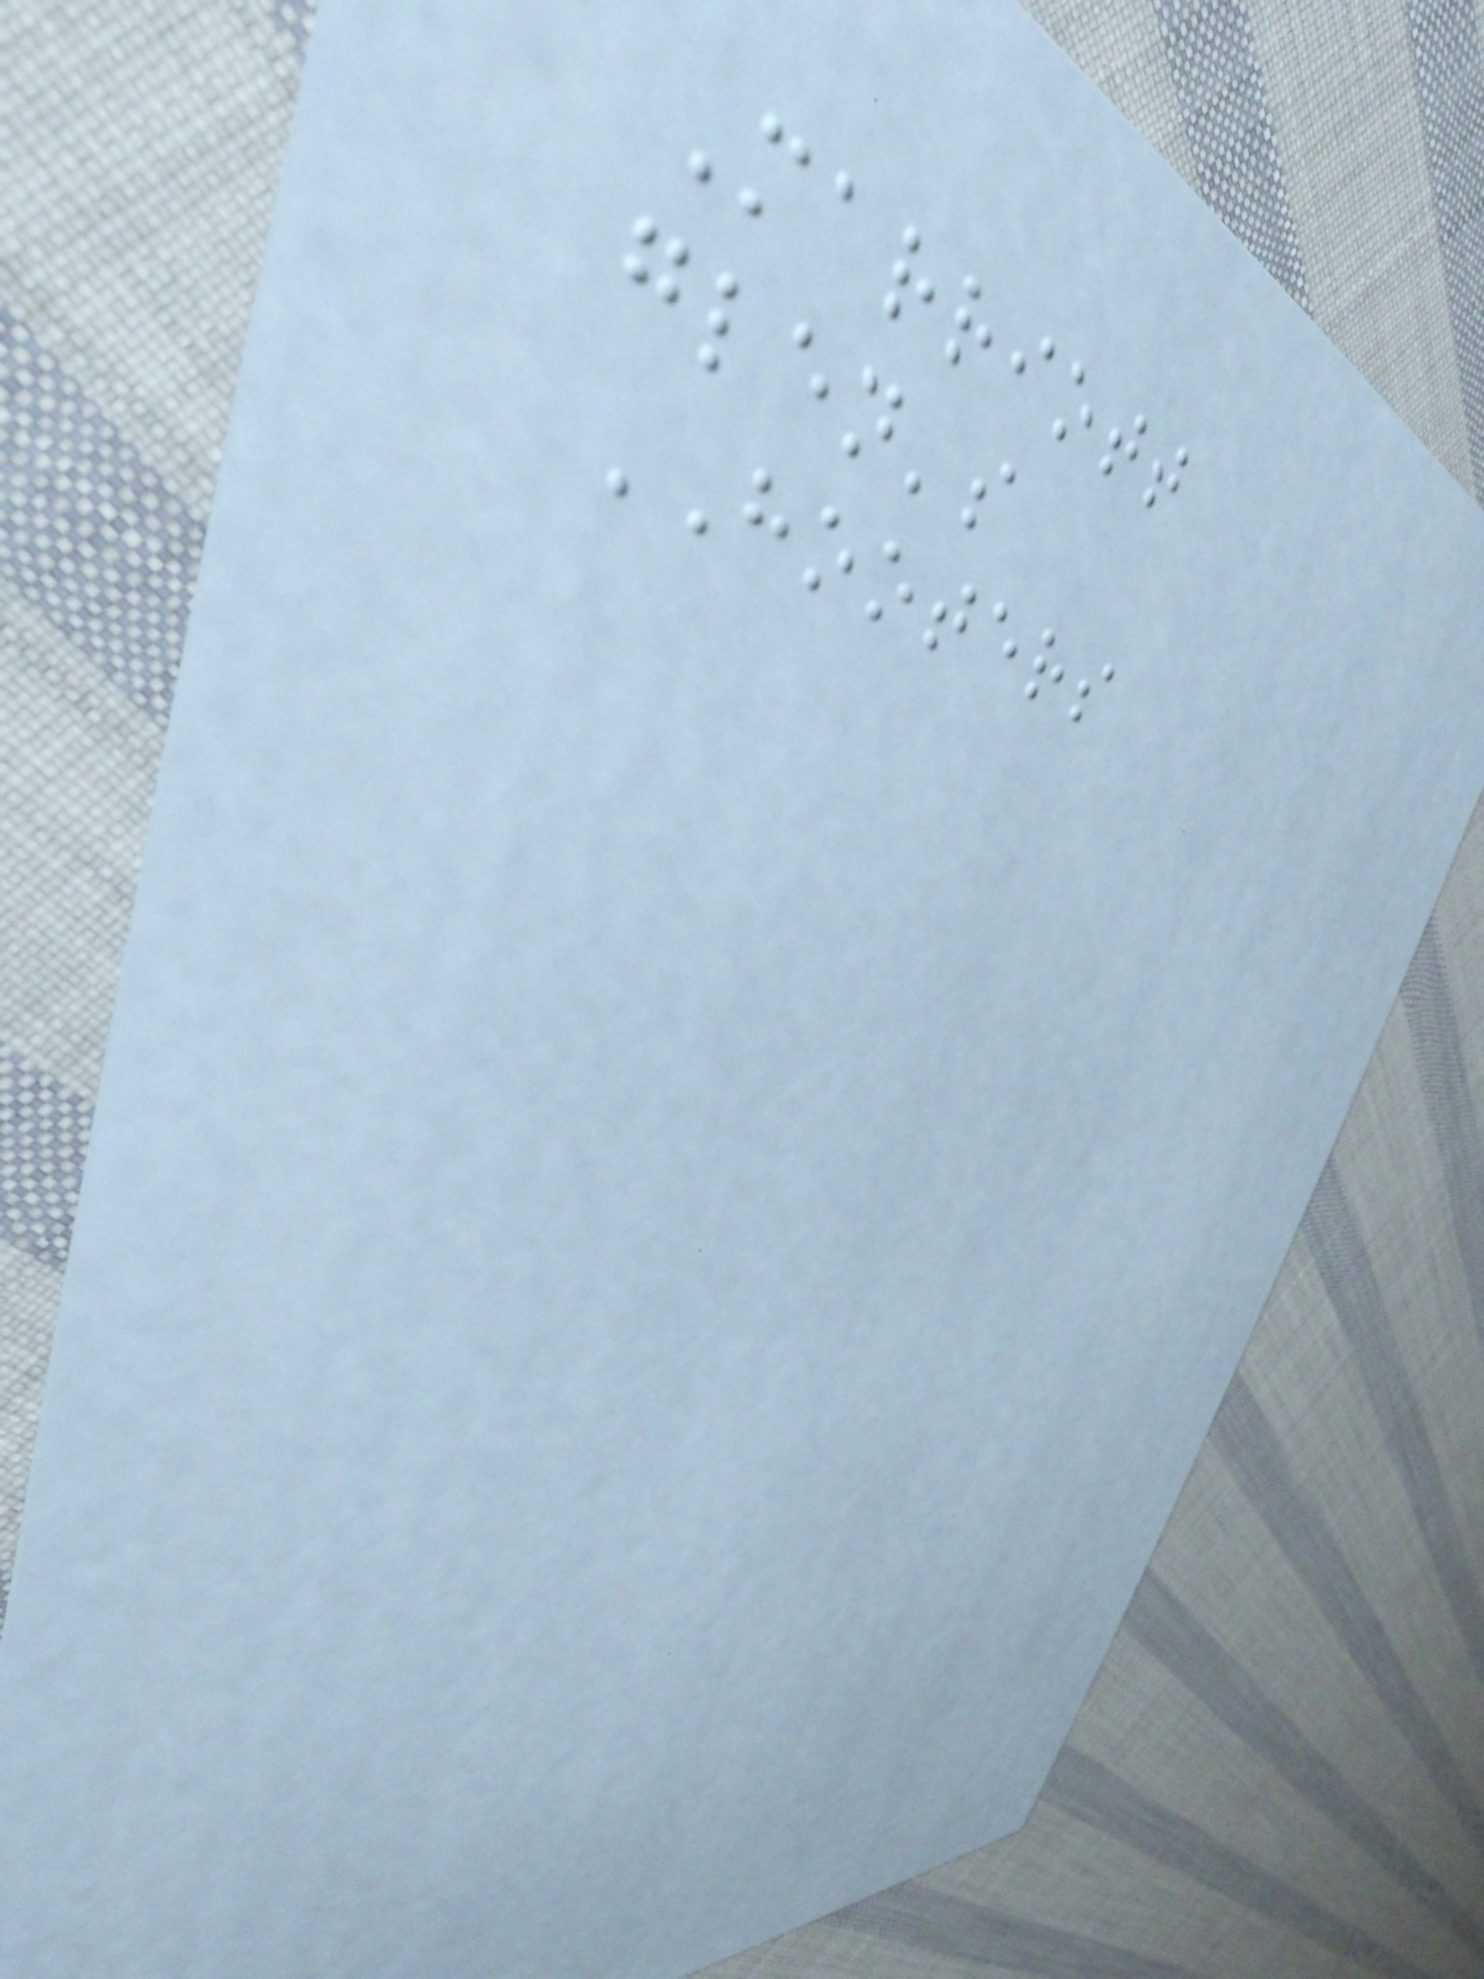Marriott
glen's
HOOTERS
